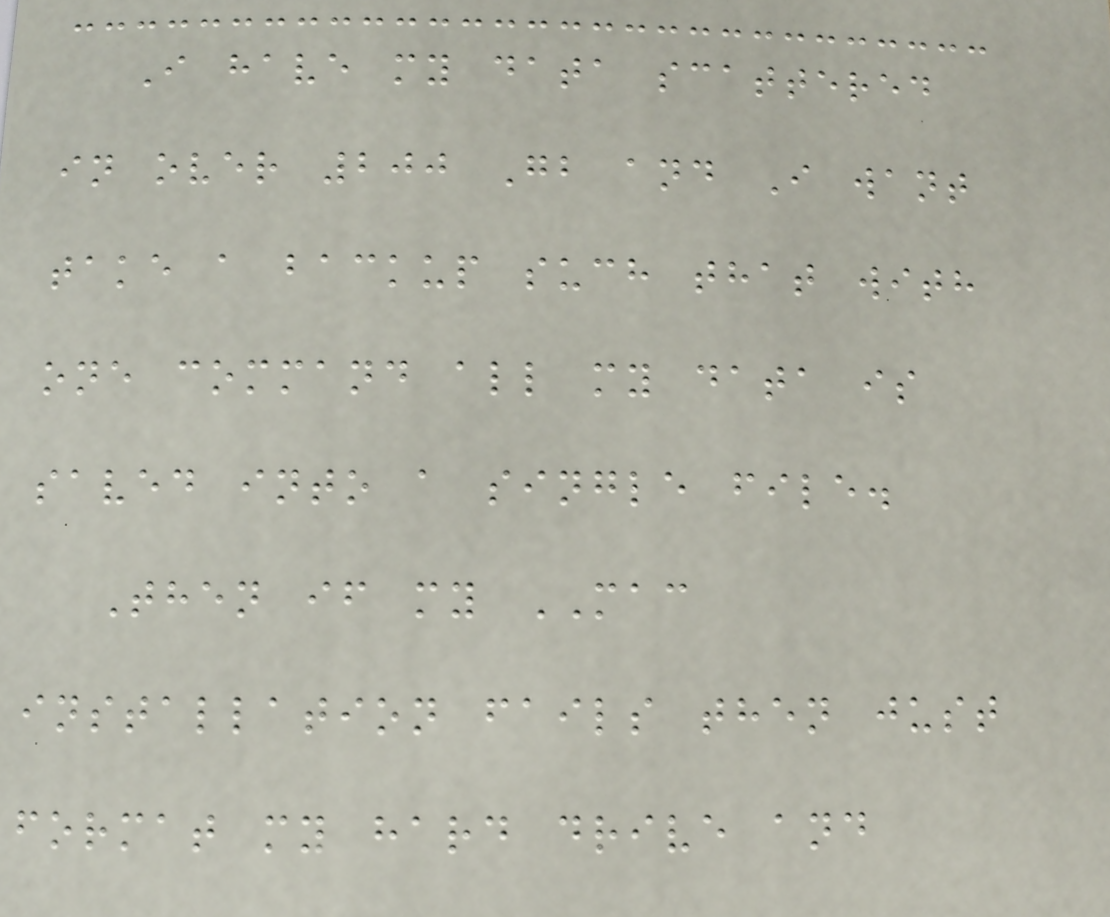I have my data scattered
in over 200 Gb and I want
take a backup such that with
one command all my data is
saved into a single file.
Then if my MAC
installation fails then just
format my hard drive and
